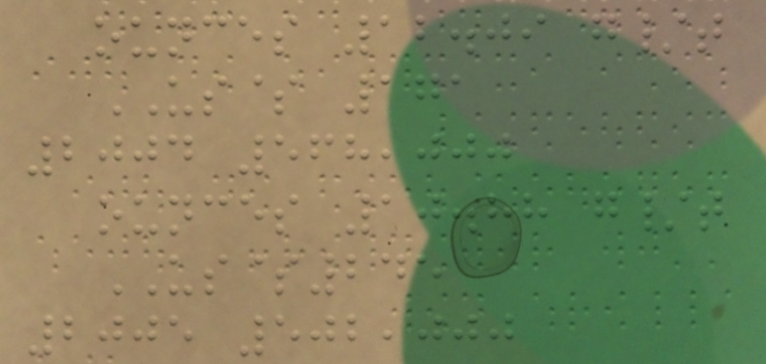ounces 12.09 g/t
US$ 171
2004 568,000
ounces 10.88 g/t
US$245
2005 502,000
